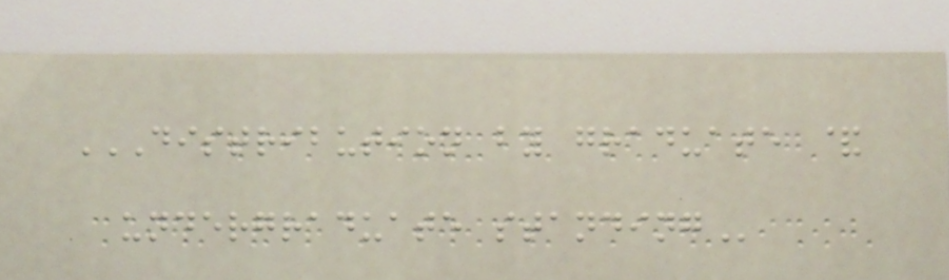DISTRIBUTION BY GRADUATE &
UNDERGRADUATE STANDING
